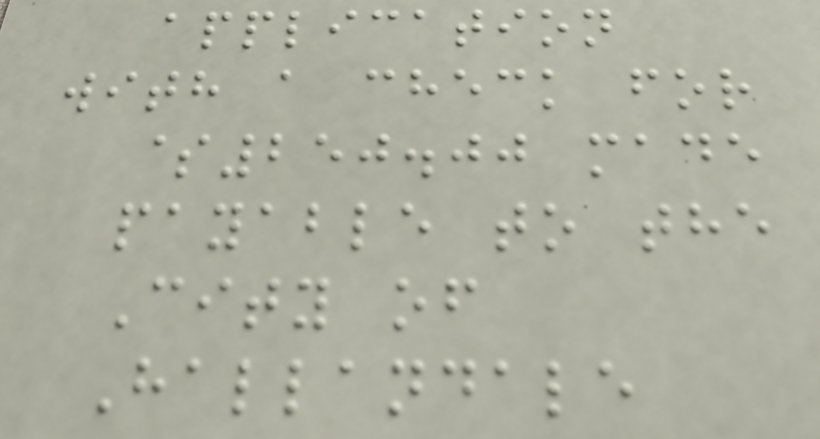application
with a check for
$250.00 made
payable to the
City of
Hallandale
